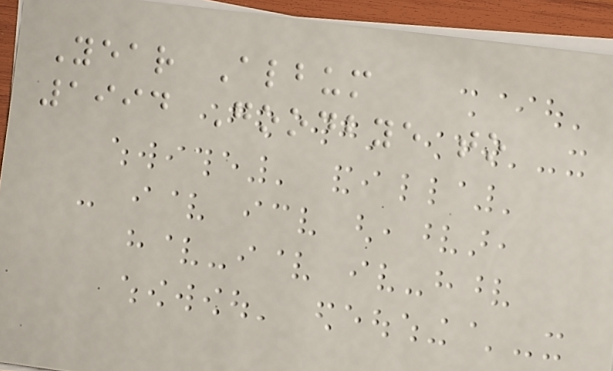Year Album
1994 Goodbye to
